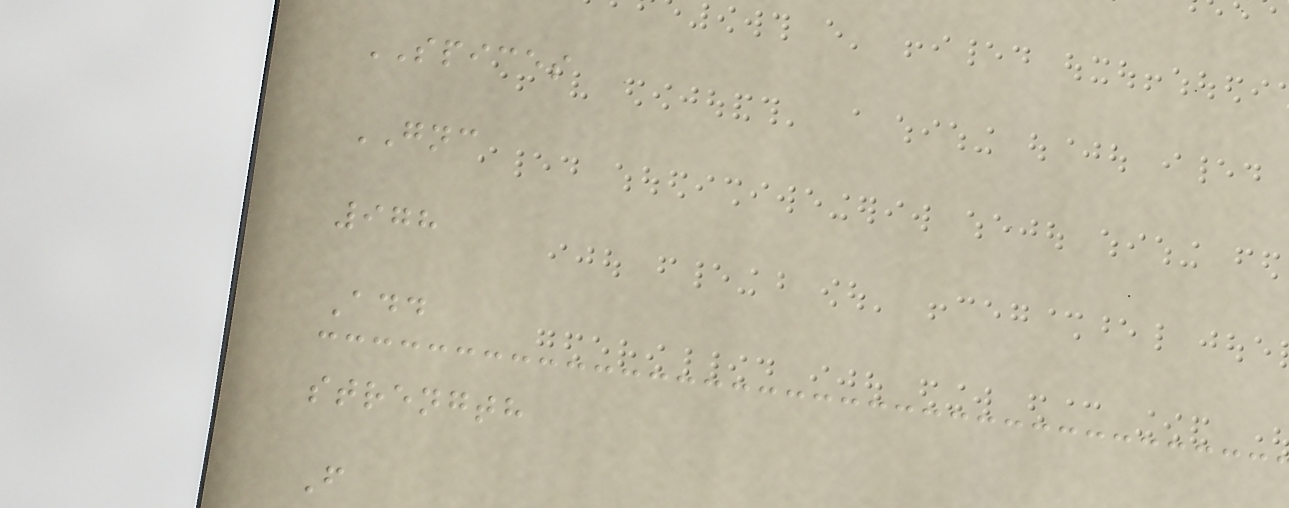SPICES
GNC
978
Add
strength
F
